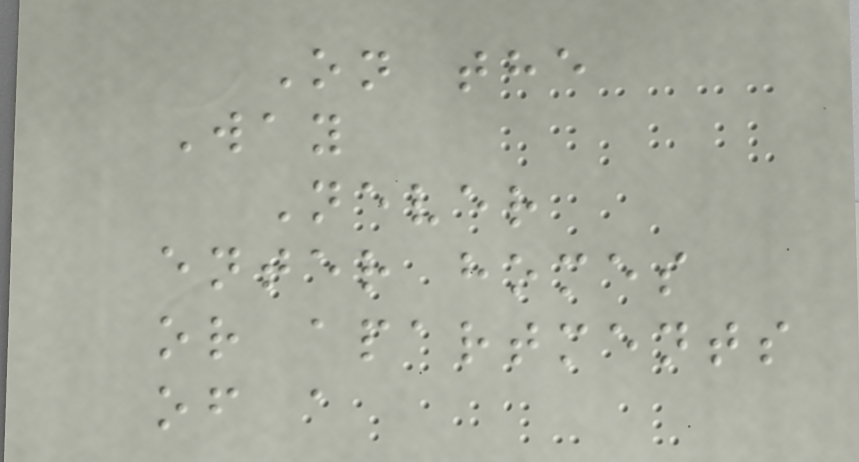On the
Way
Never
enter homes
or apartments
of a
